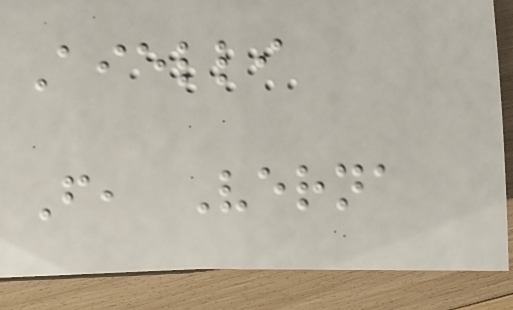Aielli
F, Verna
